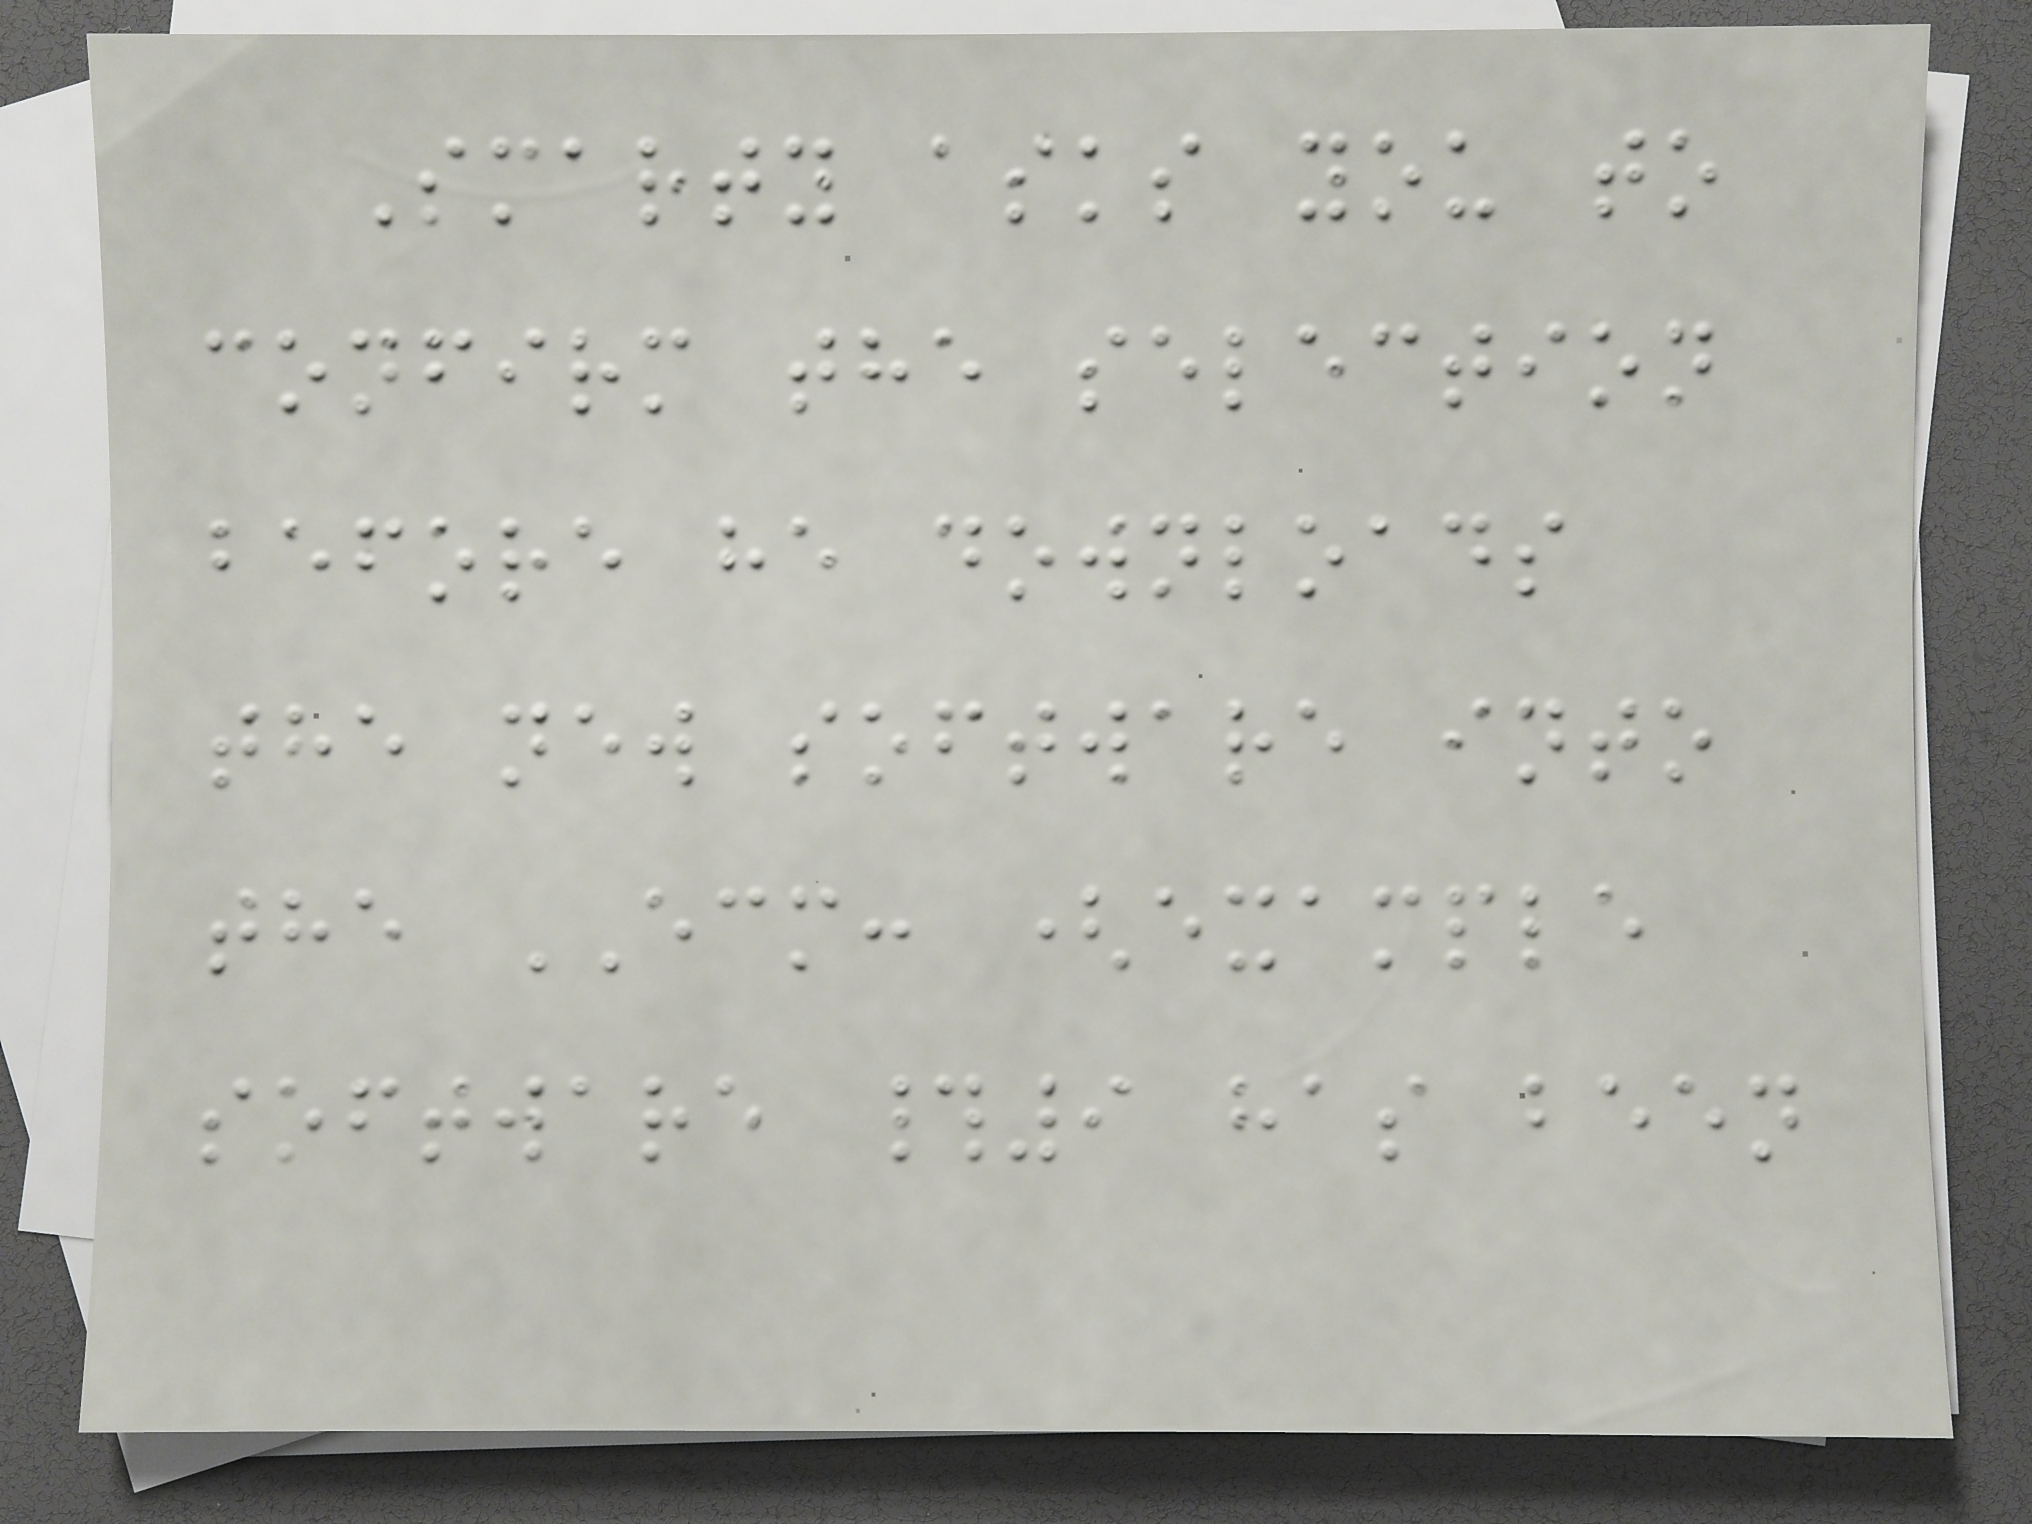Smarty asks you to
confirm the selection
before he downloads
the new software into
the ECM: (example
software #9 has been
